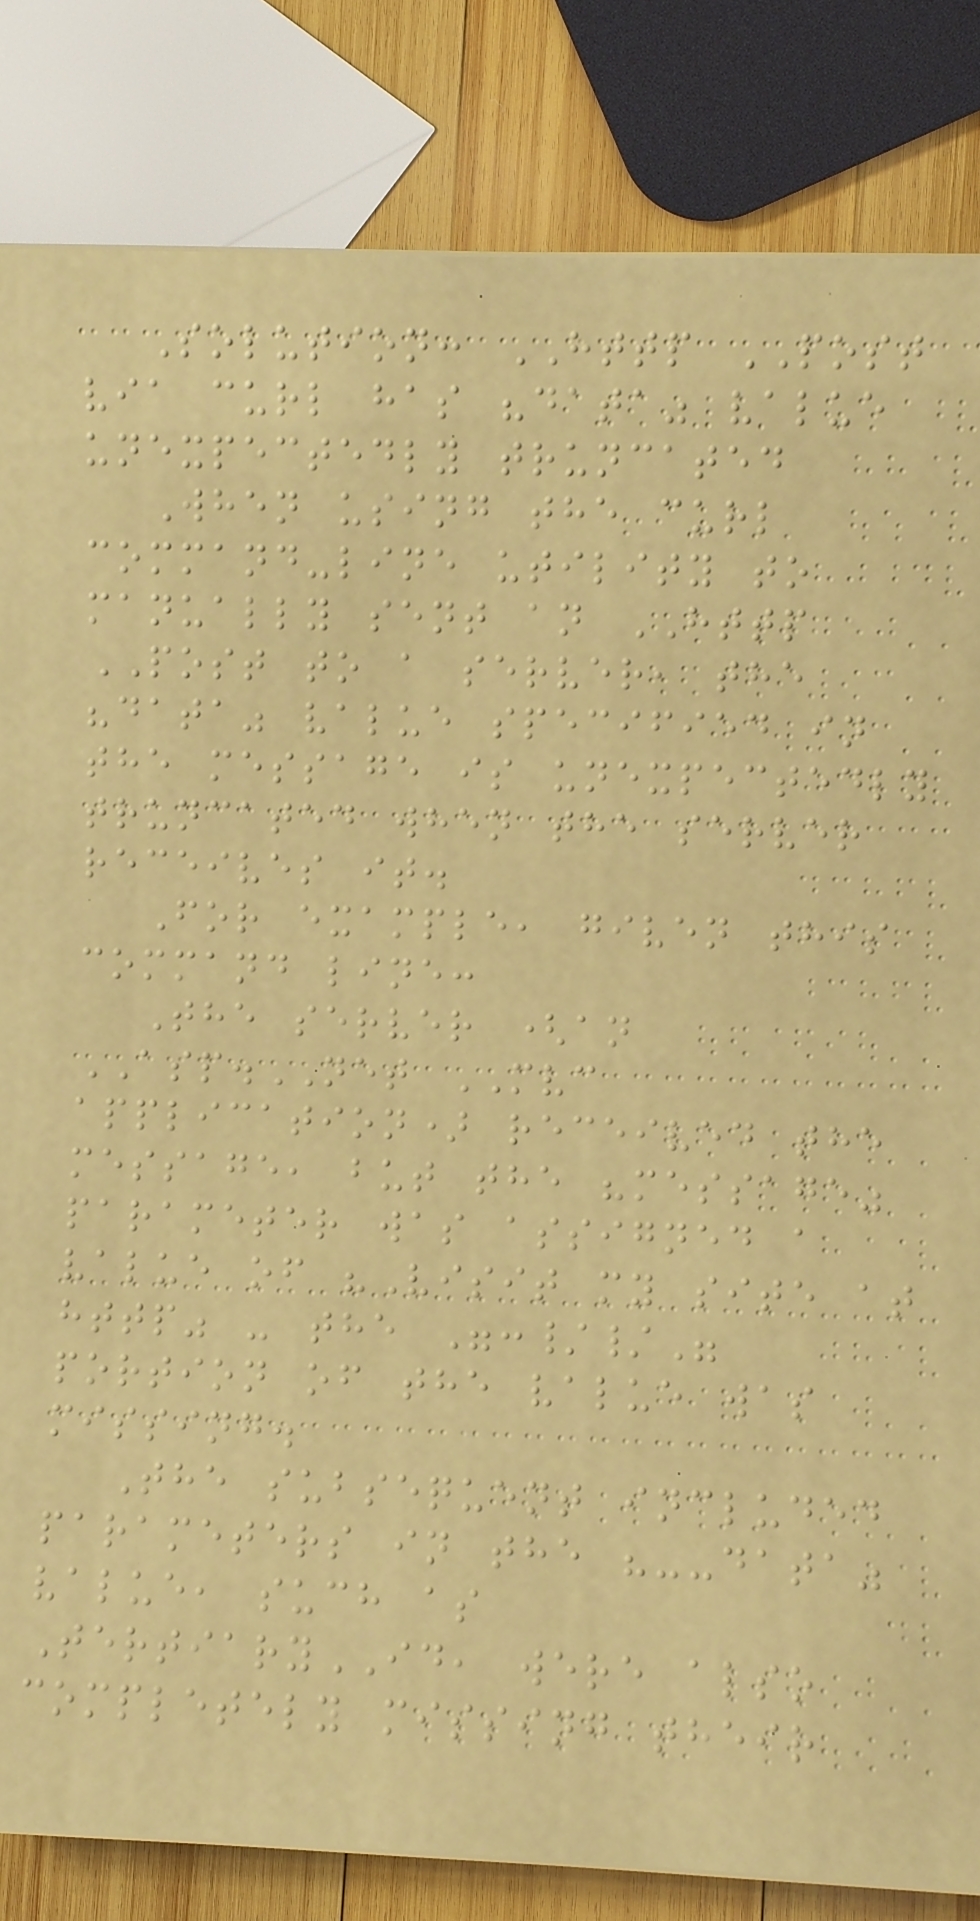Solution: HTTP POST
via curl has "data" value
unexpectedly truncated
When using the curl
command-line utility to
manually sent an HTTP
POST to a server, the
"data" value specified in
the message is unexpectedly
truncated when the server
receives it.
For example, given this
command line:
The server (an
ASP.NET MVC
application) received the
message, but the "message"
parameter was assigned a
value of "Visit my site at
http" - the "://"
portion of the value was
missing.
The subsequent included
parameters in the "--data"
value, such as
TertiaryID, were also
completely missing their
